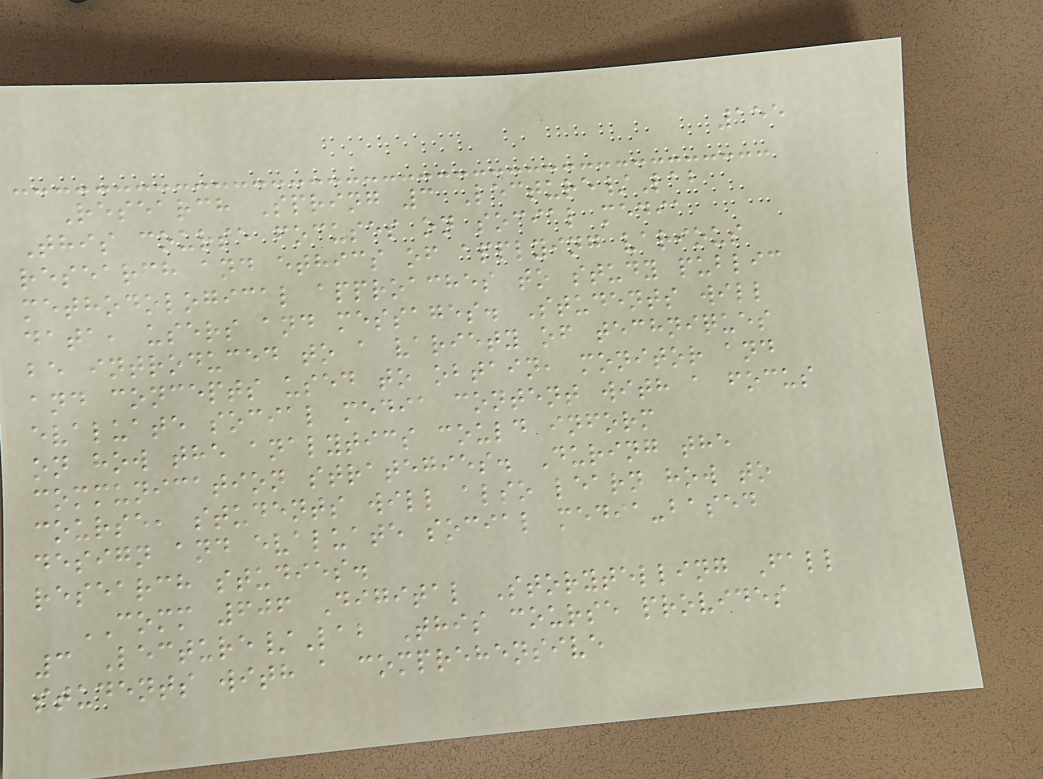155
Research Spring 3 Lecture/Lab
This course focuses on social media
research and ethics of applying various
methodological approaches to study public
data, users and messages. Students will
be introduced to a variety of techniques
and concepts used to obtain, monitor and
evaluate social media content with a focus
on how the analytics could inform
communication strategies. During the
course, students will also learn how to
design and evaluate social media-based
research studies.
COMM 606 Digital Storytelling Fall
3 Lecture/Lab This course provides
students with a comprehensive
